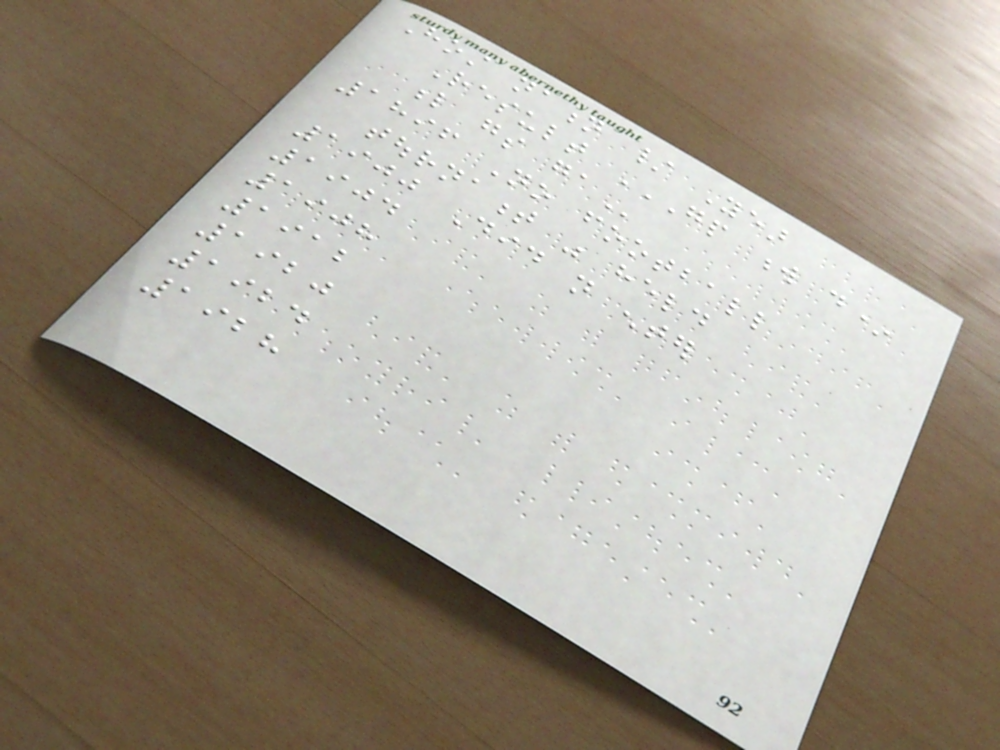Host nation / Year
Result GP W D*
L GS GA
1896 No football
tournament was held
1900 Did not enter
1904
1908
1912
1920
1924
1928
